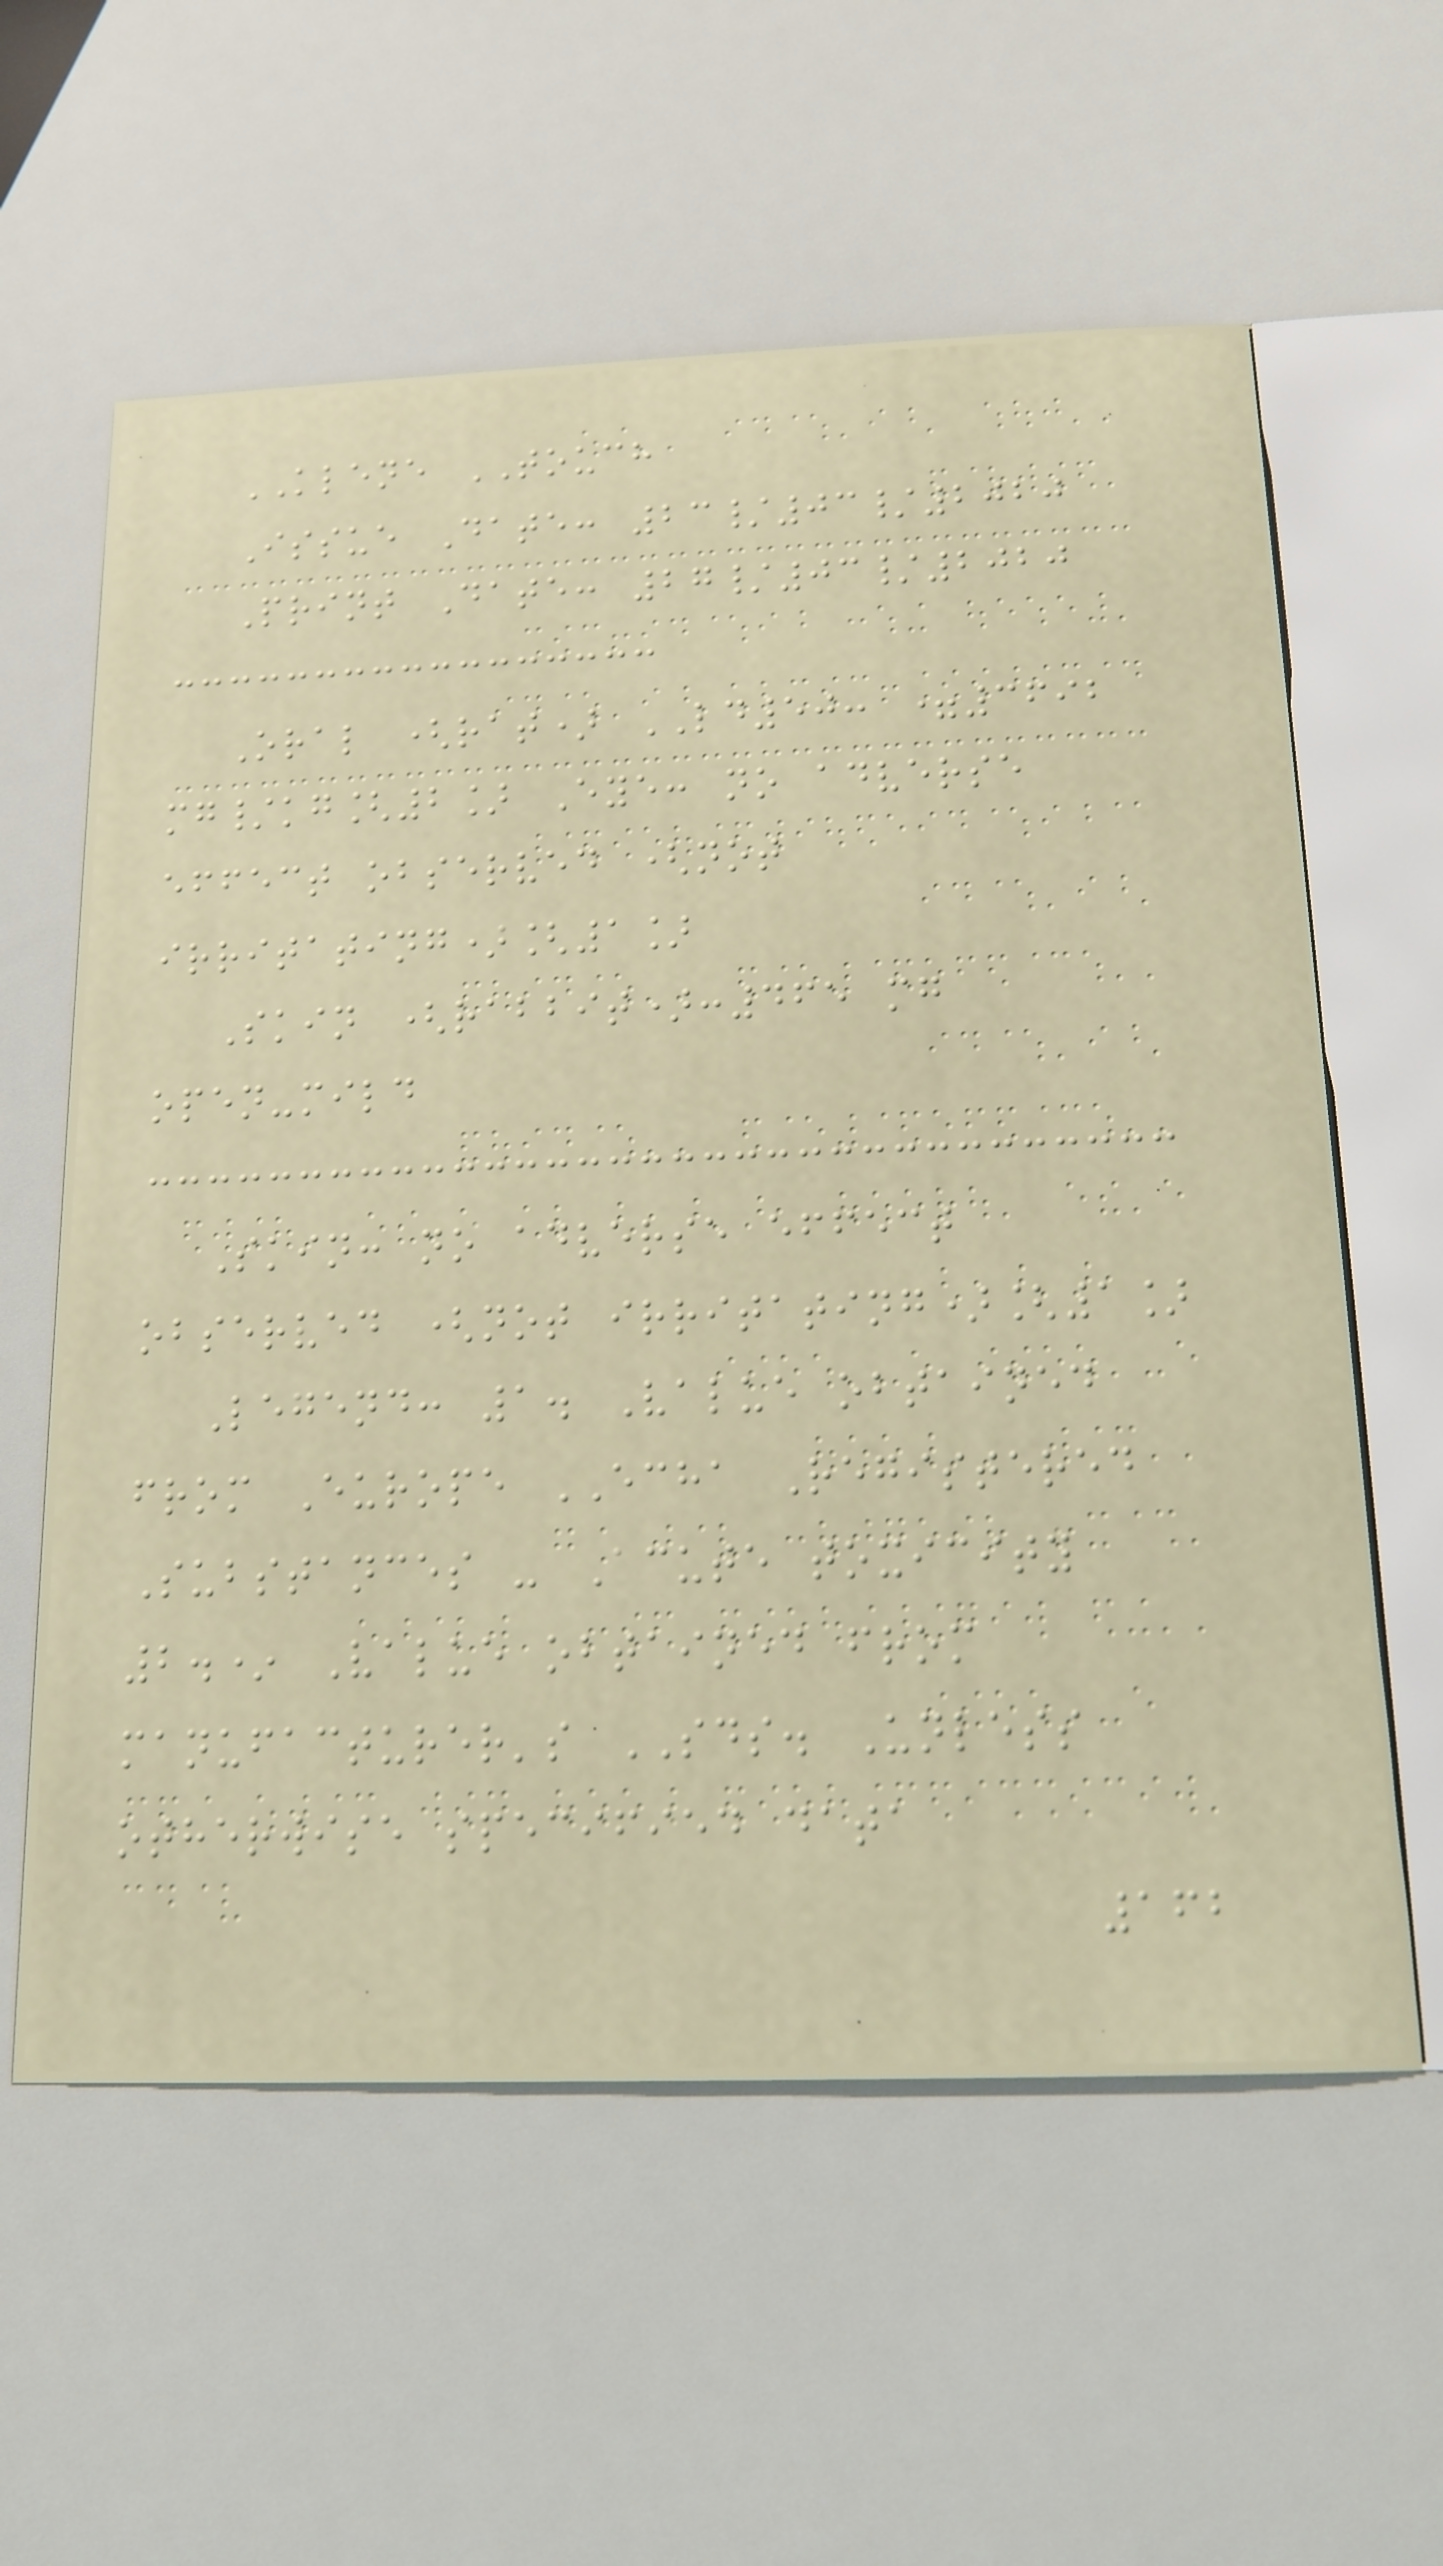KLENE TOUCH
Issue Date: 23/03/2020
Print Date: 27/03/2020
Oral (rat) LD50: =3692
mg/kg[2] Eye: no adverse
effect observed (not
irritating)[1]
Skin (rabbit):465 mg
open-mild
Skin: no adverse effect
observed (not irritating)[1]
Legend: 1. Value obtained
from Europe ECHA Registered
Substances - Acute toxicity
2.* Value obtained from
manufacturer's SDS. Unless
otherwise specified data
162
